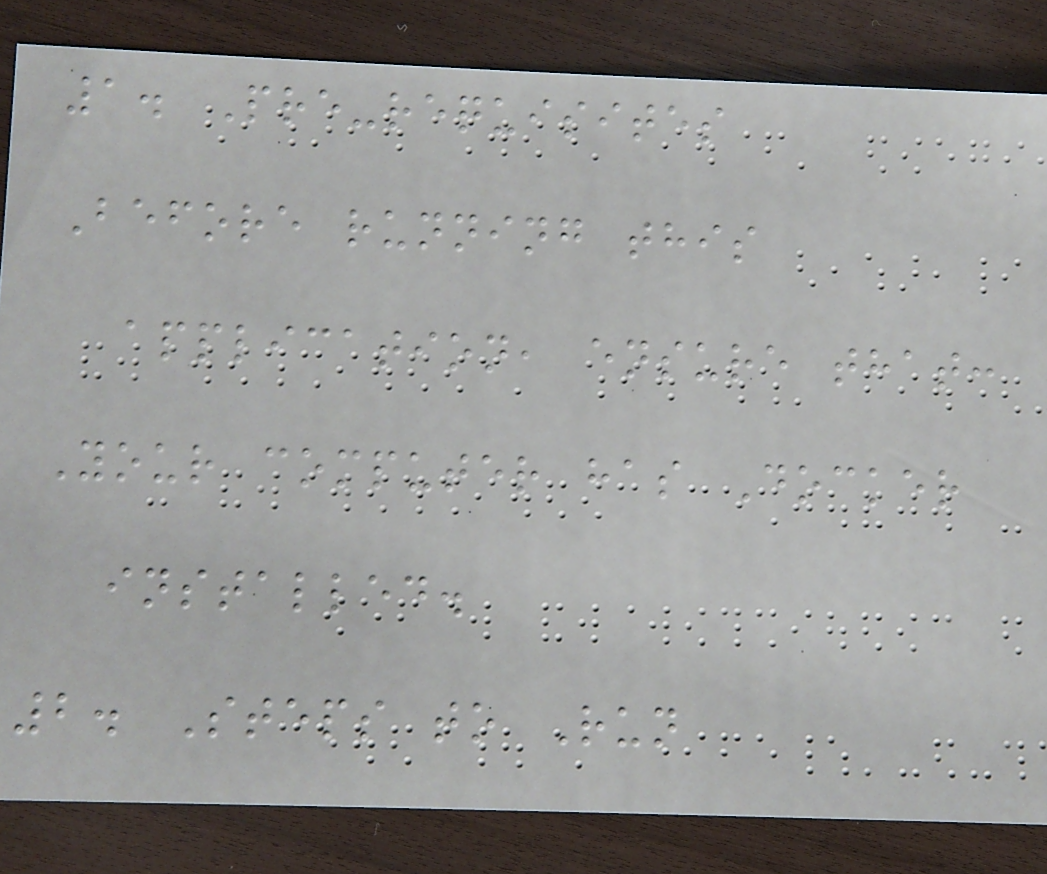1. Pre-requisites
Before running this
application, ensure that:
Your computer has Docker
installed.
2. Steps to Run
